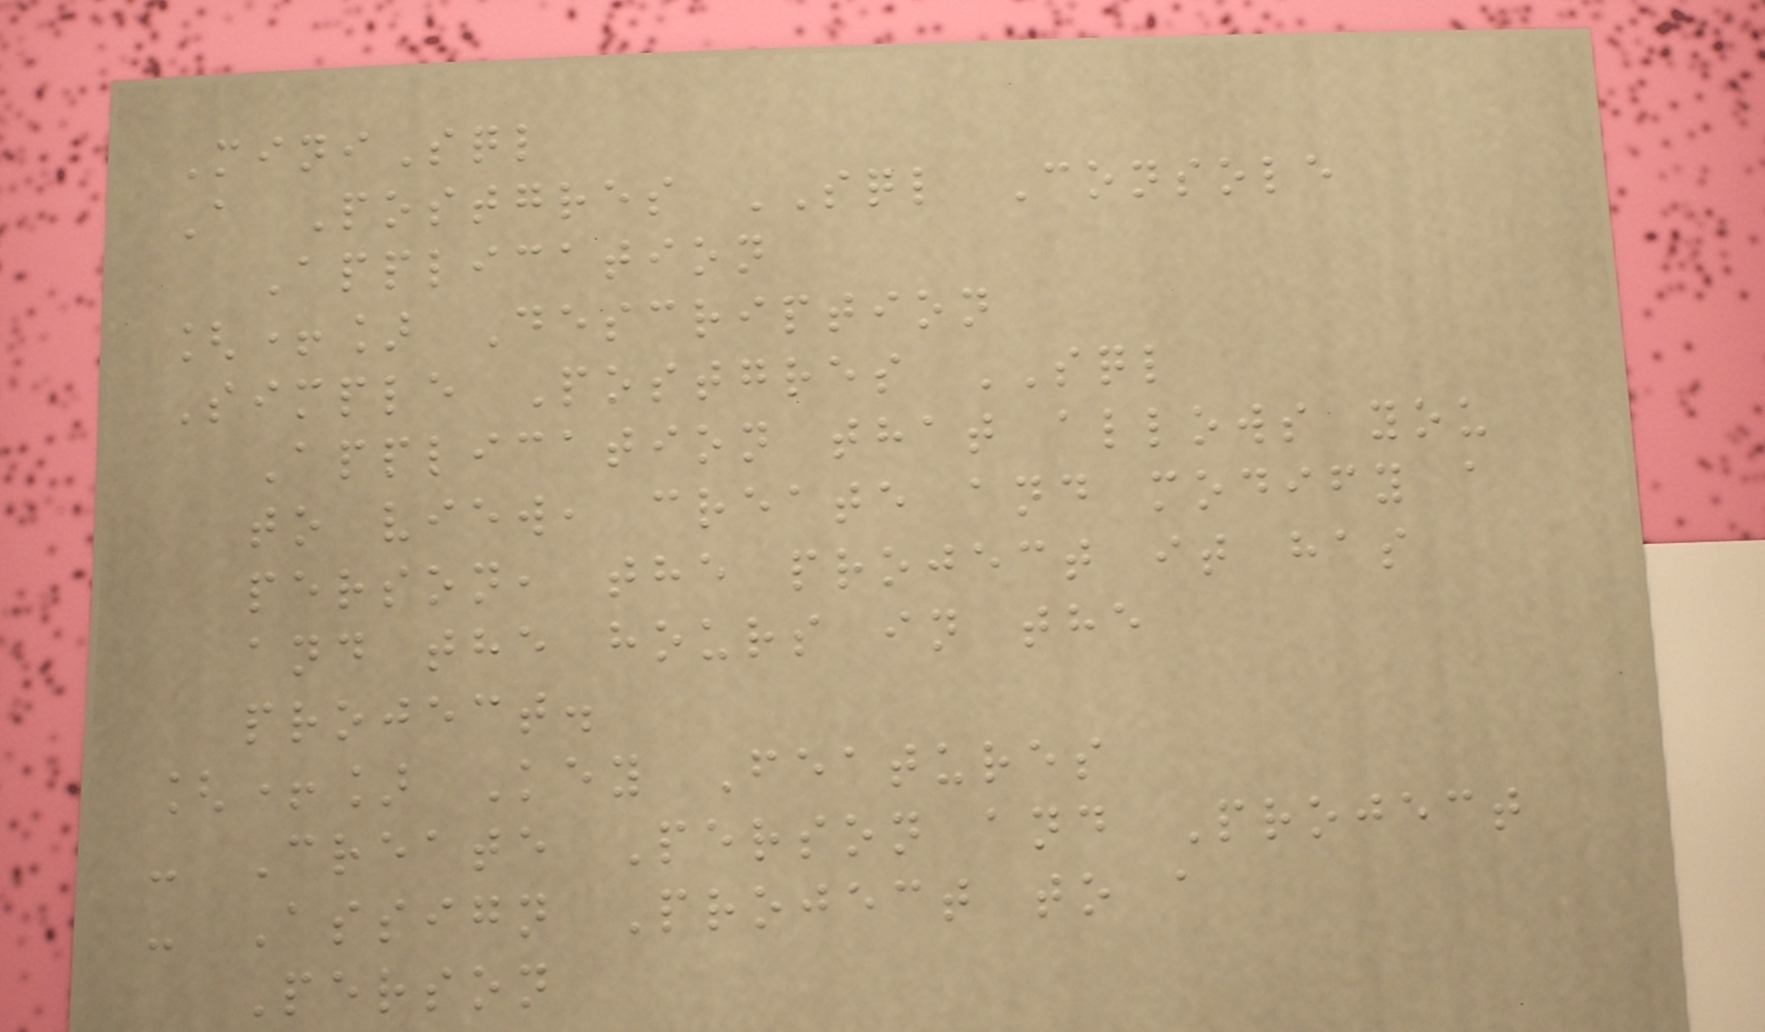MiniSql
A Postgres SQL Console
Application
[+] Description
Simple Postgres SQL
Application that allows you
to view, create and modify a
person, the project it has
and the hours in the
project.
[+] Key Features
- Create Person and Project
- Assign Project to a
Person
